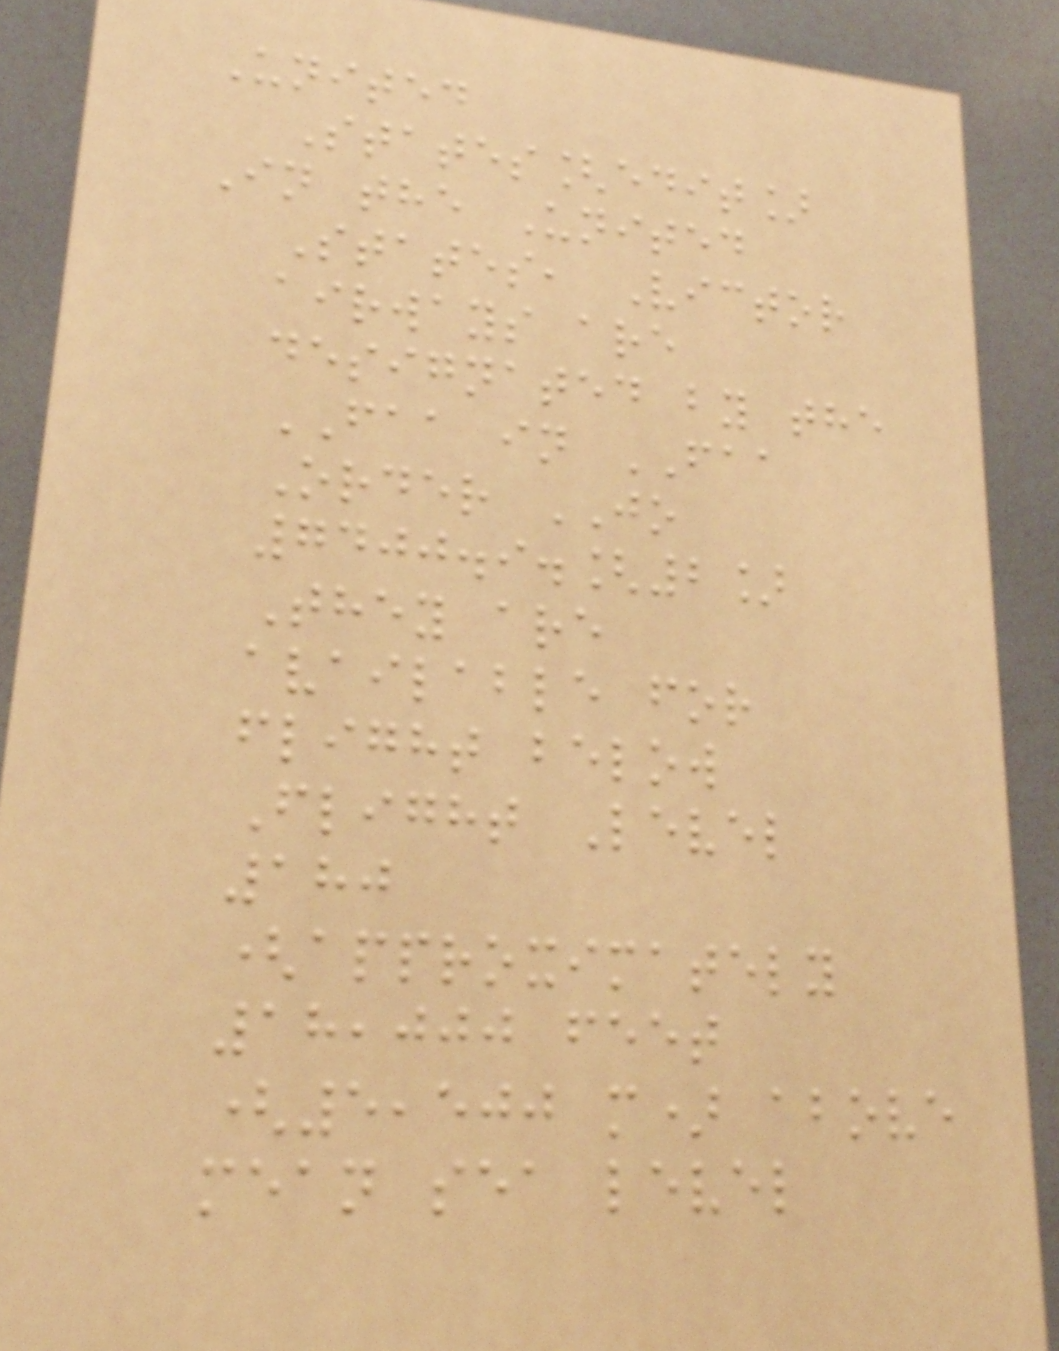United
States[edit]
In the United
States, Victor
airways are
designated by the
FAA in FAA
Order JO
7400.9.[2]
They are
available for
flight below
Flight Level
180
(approximately
18,000 feet
(5,500 m) above
mean sea level
